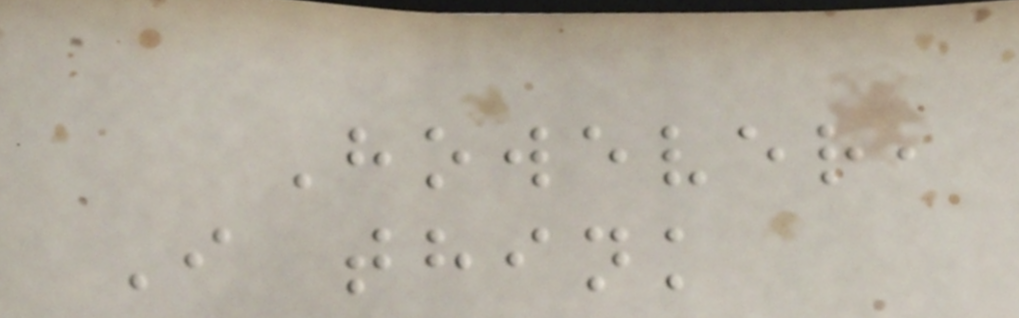However,
I think
